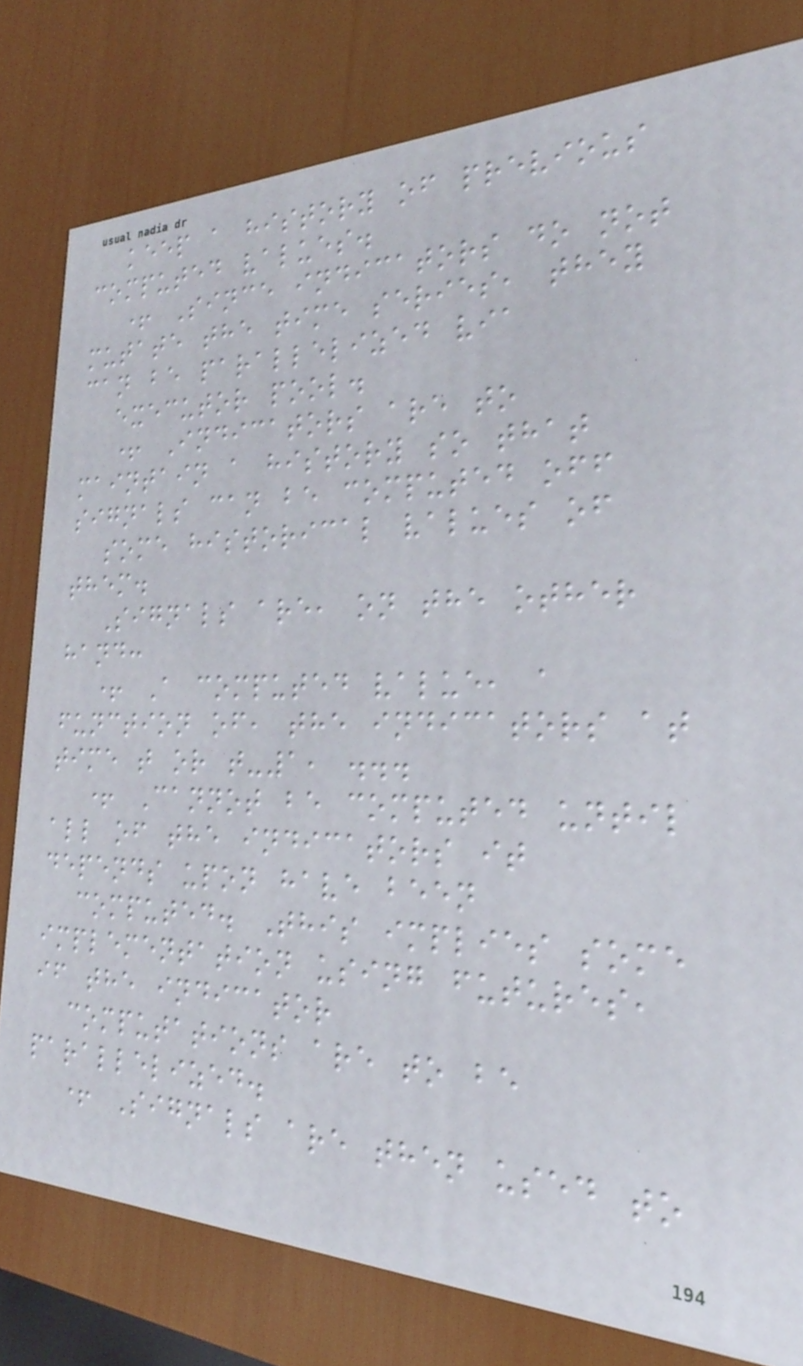keep a history of previous
computed values.
+ Since indicators do not
mutate the time series, they
can be parallelized via
executor pool.
+ Indicators are to
maintain a history so that
signals can be computed off
some historical values of
them.
Signals are, on the other
hand:
+ A computed value, a
function of, the indicators at
time t or t-1, ...
+ Cannot be computed until
all of the indicators it
depends upon have been
computed. This implies some
implementation using futures,
if the indicator
computations are to be
parallelized.
+ Signals are then used to
